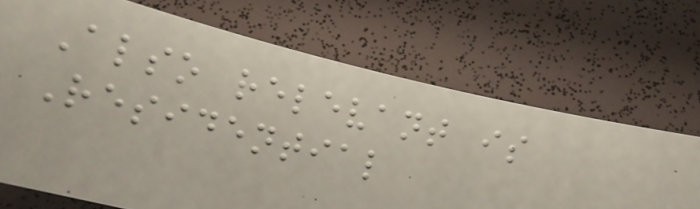Also relevant is
Residential
